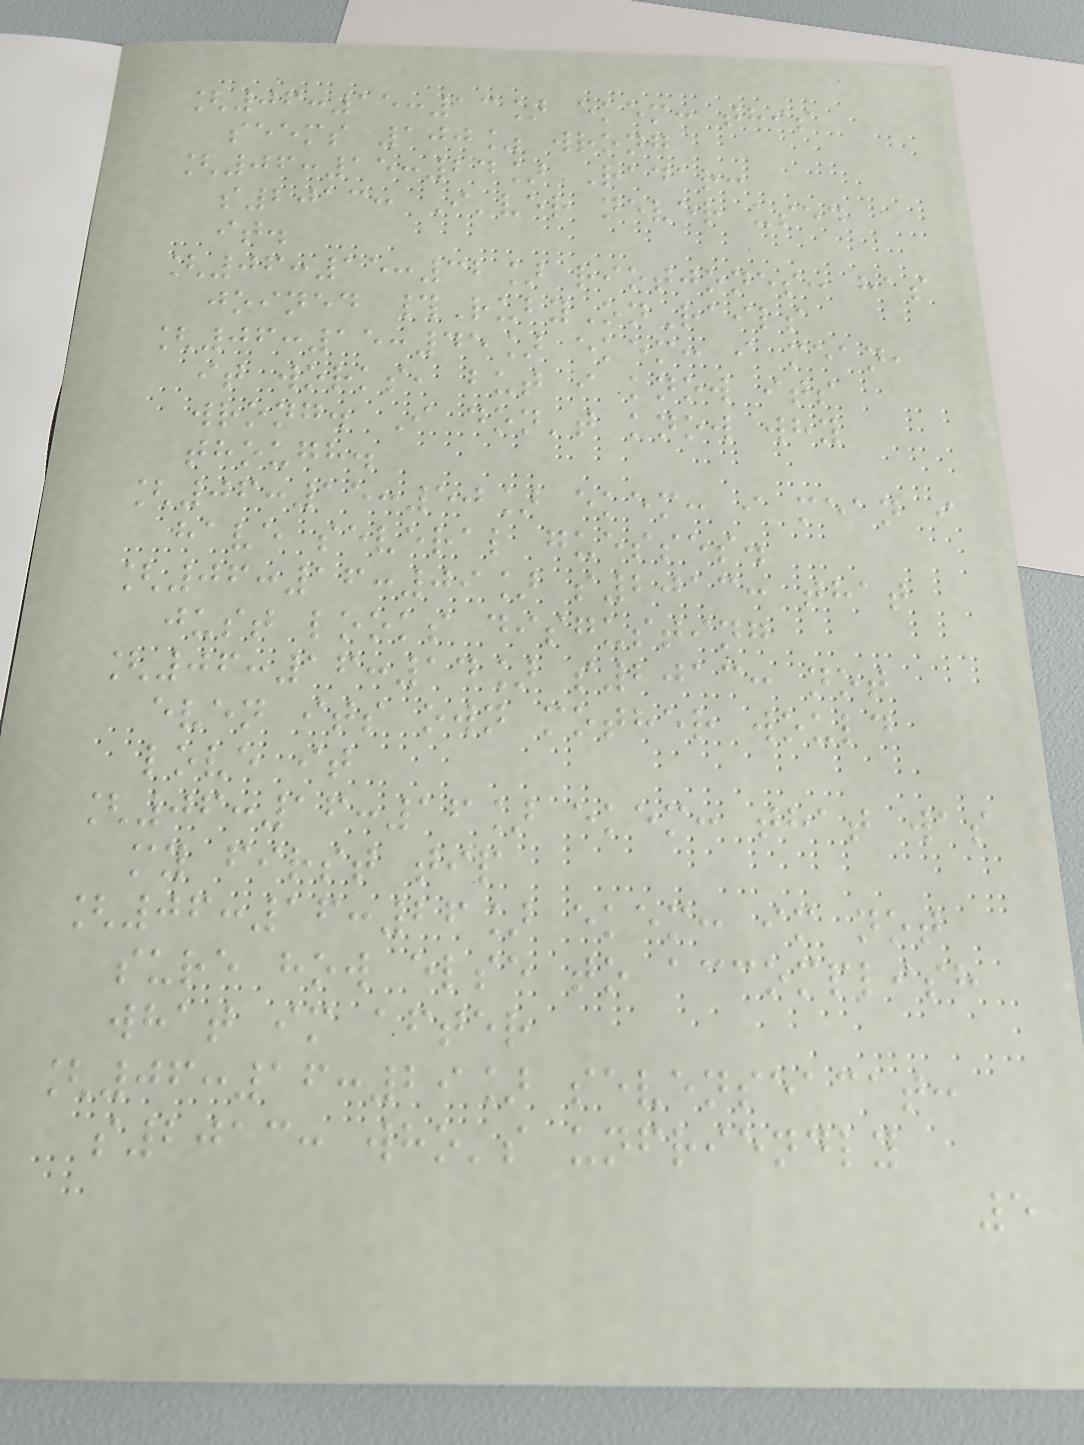[06:15:13] ekem: this
seems 100% wrong
[06:15:24] Radar:
s2013: I'ver never used
it.
[06:15:32] riotjones: has
joined #RubyOnRails
[06:15:45] ekem: i mean,
it works, but i know its
wrong. I don't know why
though.
[06:15:50] ekem: i mean i
have several guesses.
[06:16:09] s2013: that
just looks disgusting
[06:16:14] s2013: not
even its own mother would
love it
[06:16:16] ekem: that was
my first tip
[06:16:26] ekem: im not
sure how else to accomplish
what im after
[06:16:29] sevenseacat:
s2013: who's unfriendly
5
